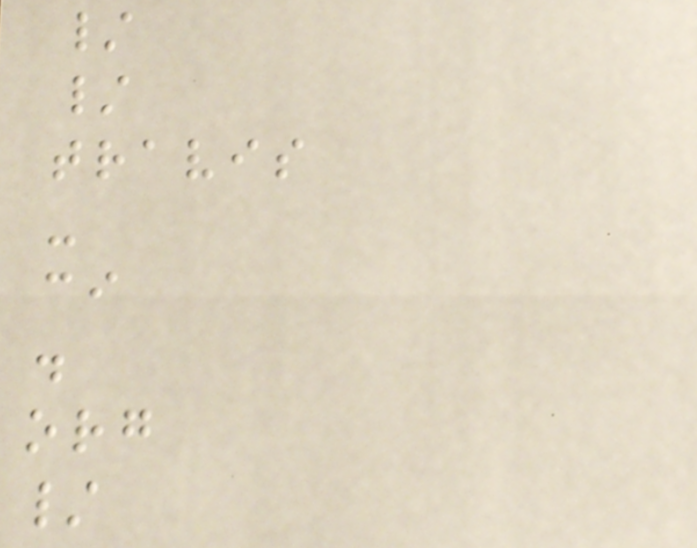/
/
travis
-
ci
.
org
/
